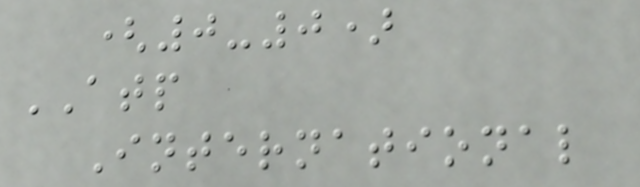(0-0)
ATP
International
